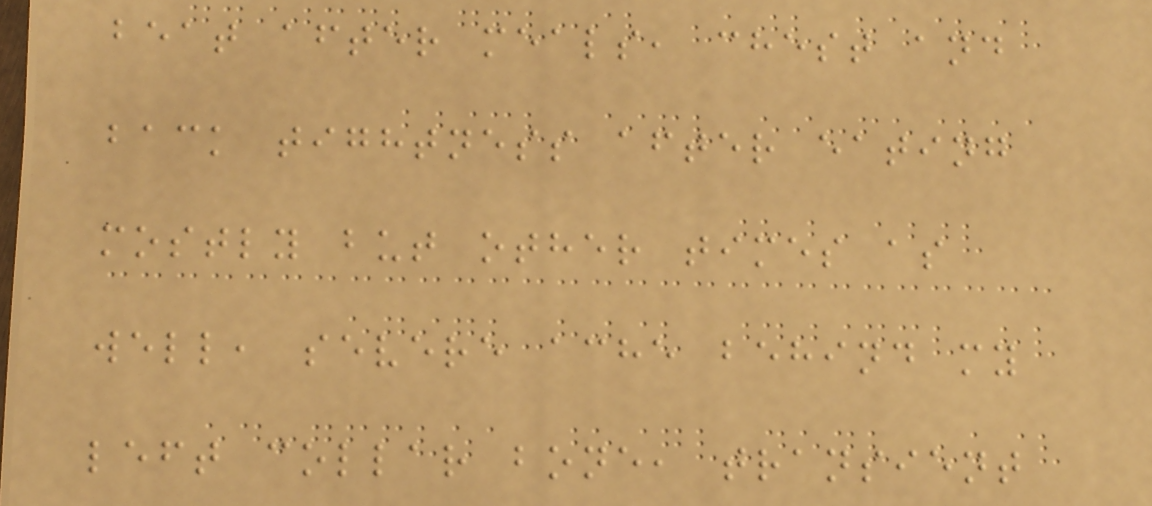beat after meals, chest and
back tightness after eating
mostly but other times as
well, severe ache behind my
left collar bone, transient
